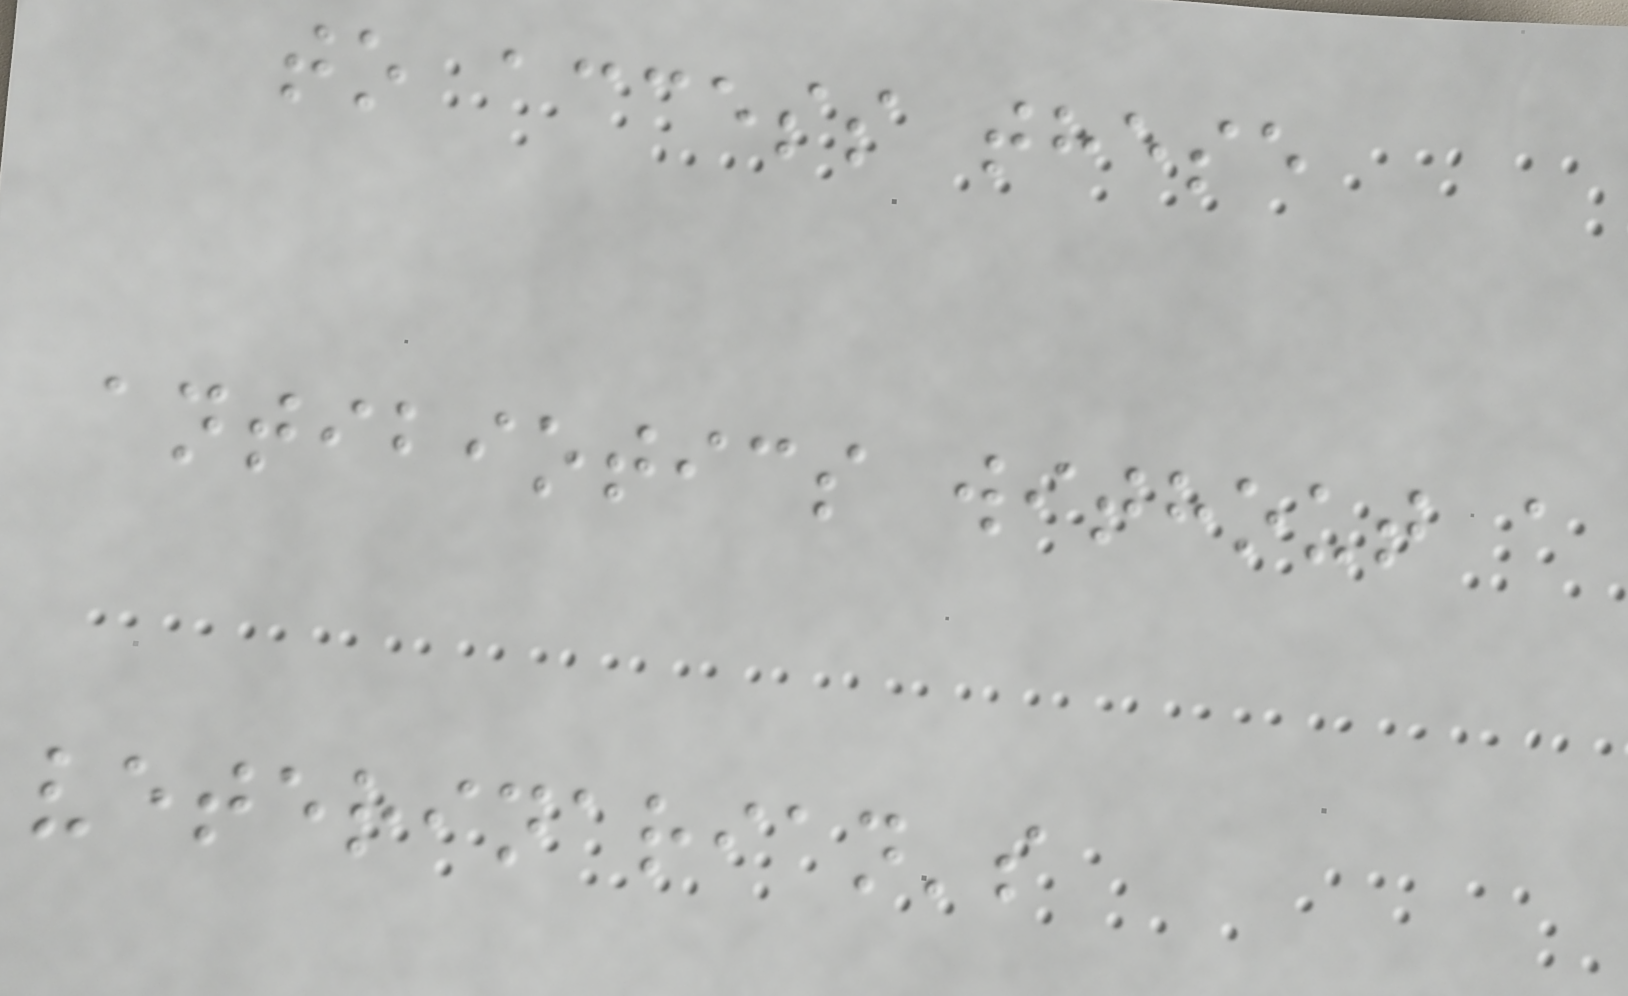to access these
antibiotics without a
veterinarian's
